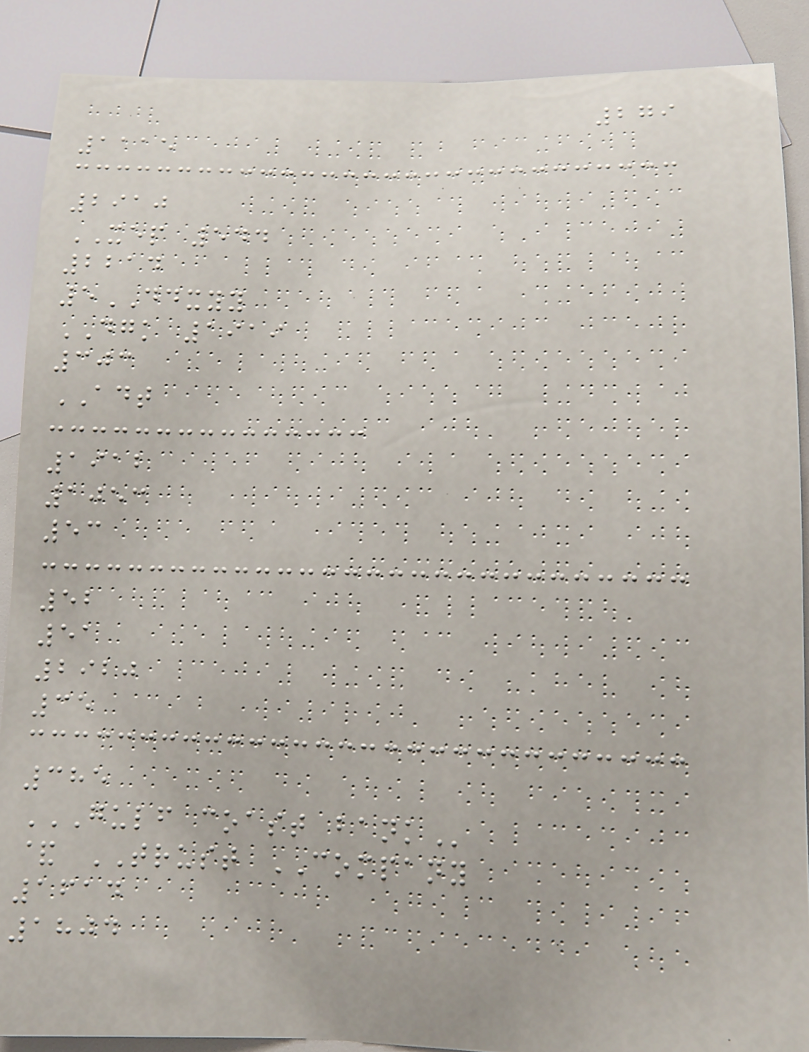279
1115
2910
XEP 544
2214
5DDXYY
DGK 1919
303
ADT
1912
1053
53
52
51
2920
35
385
GULF COAST BANK
& TRUST COMPANY
1614
1804
